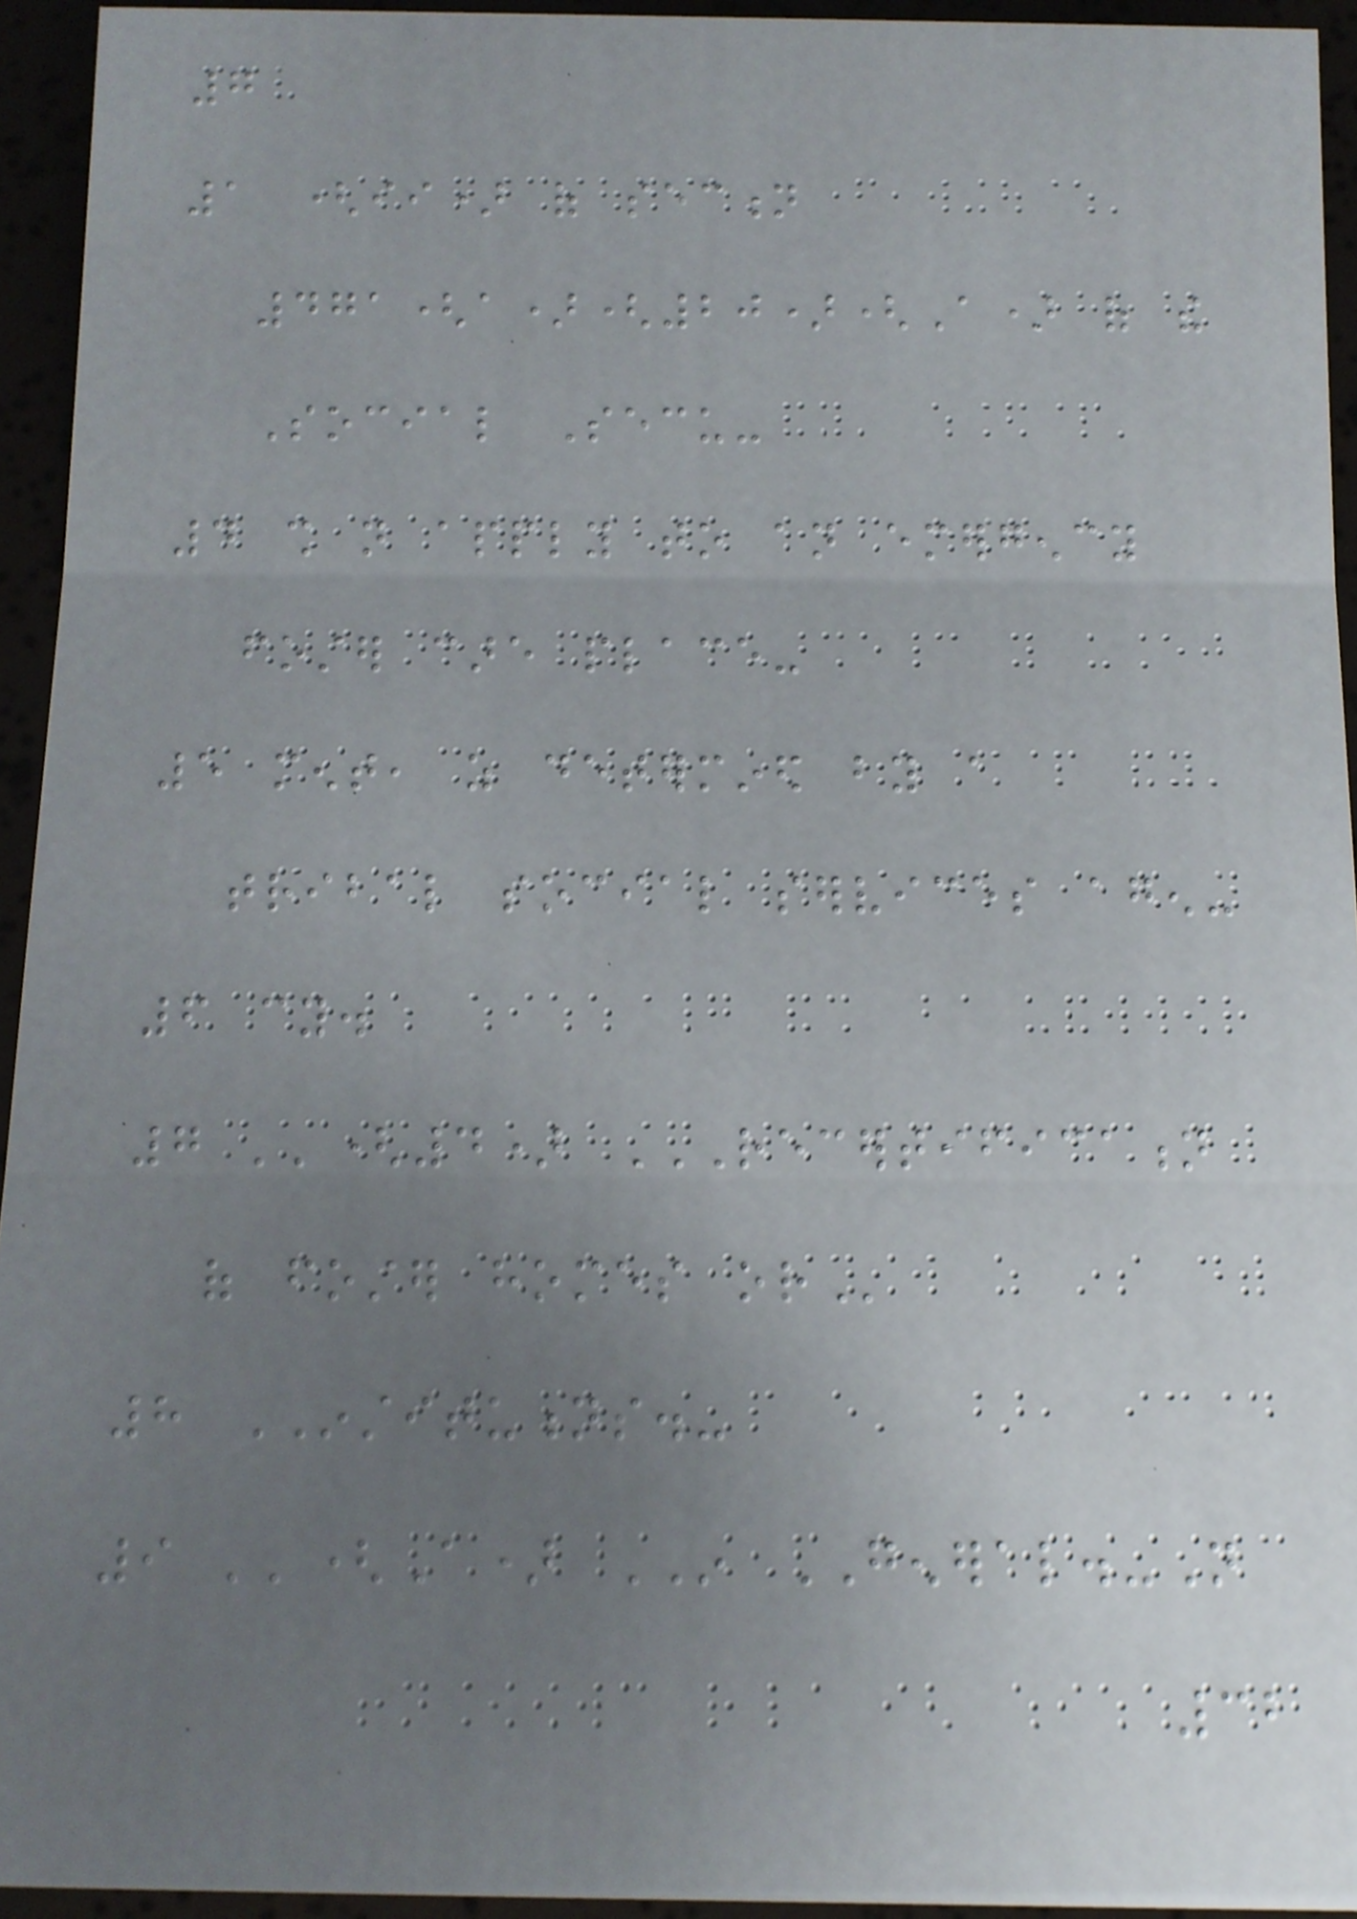7
1 (ii) of section
471(a)(20)(A) of the
Social Secu-
4 shall not apply to an emergency
foster care place-
5 ment, as determined by a
tribal social services agen-
6 cy.
7 ''(4) RECERTIFICATION
OF FOSTER HOMES OR
8 INSTITUTIONS.-
9 ''(A) IN GENERAL.-Not
32
